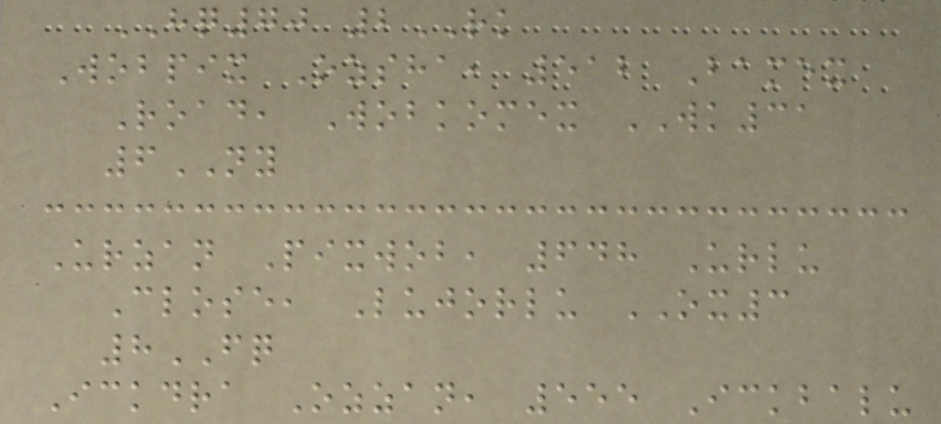HQ70 2RK
Wobpix Ozsha, 512 Bamex
Road, Wobkomex WK31
6NY
Urzan Pixwob, 648 Urlu
Close, Lujorlu OX3
8FQ
Ickdra Ozzan, 555 Ickbalu
